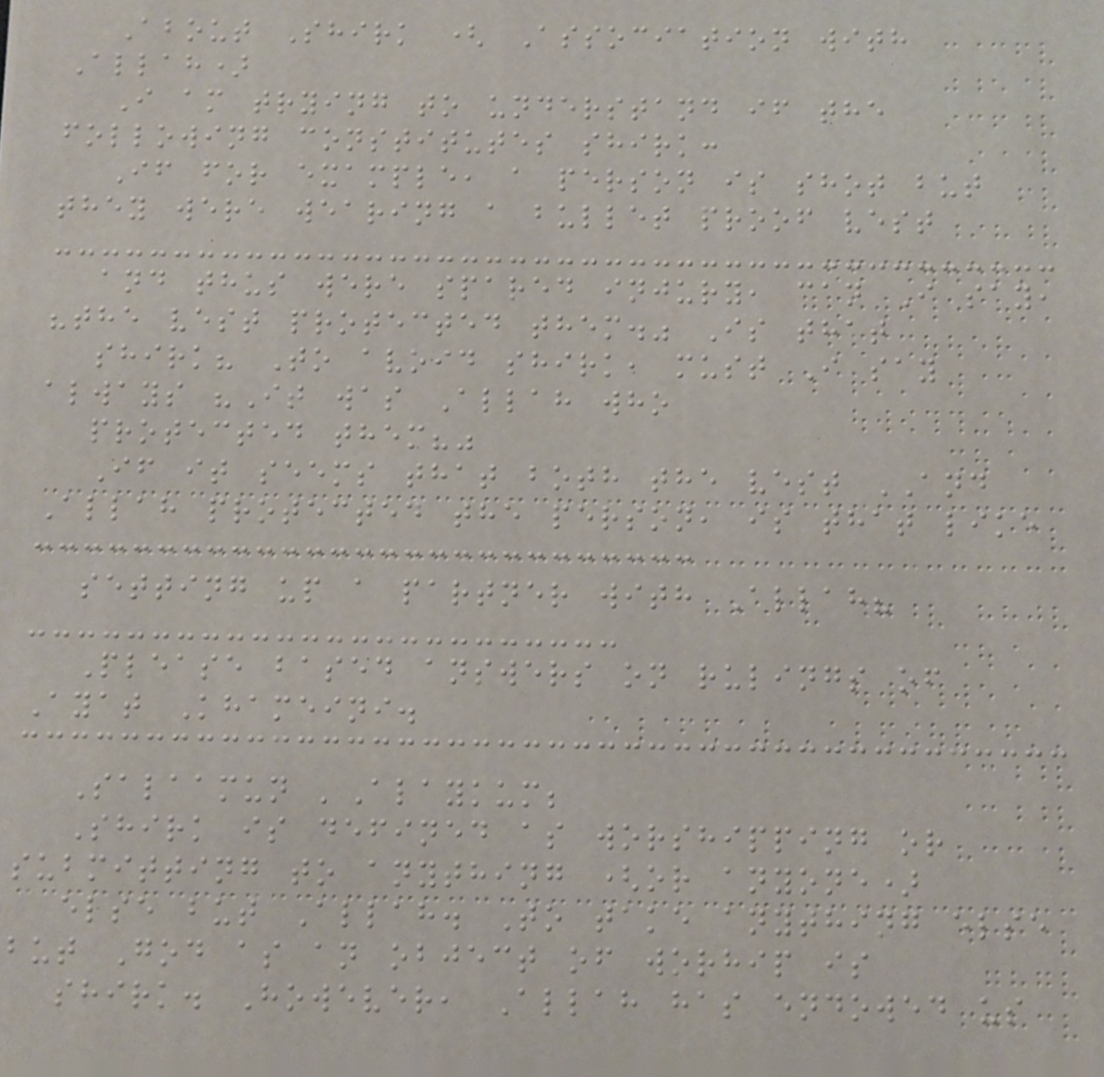About Shirk ( Association with
Allah)
I am trying to understand if the
following constitutes shirk:
If for example, a person is shot but
they were wearing a bullet proof vest
and thus were spared injury, can I say,
"the vest protected them." Is that
shirk? To avoid shirk, must I say
always "It was Allah who
protected them?"
If it seems that both the vest AND
Allah protected the person, is that like
setting up a partner with Allah?
Please based answers on rulings of
Ayat Khameini.
Salaamun 'Alaykum;
Shirk is defined as worshipping or
submitting to anything (or anyone)
else but Allah. To take anything else
but God as an object of worhip is
shirk. However, Allah has endowed us
